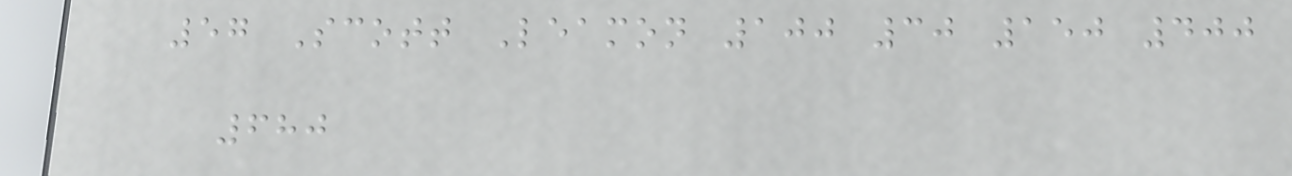57 Scott Leamon 100 30 150 400
680
